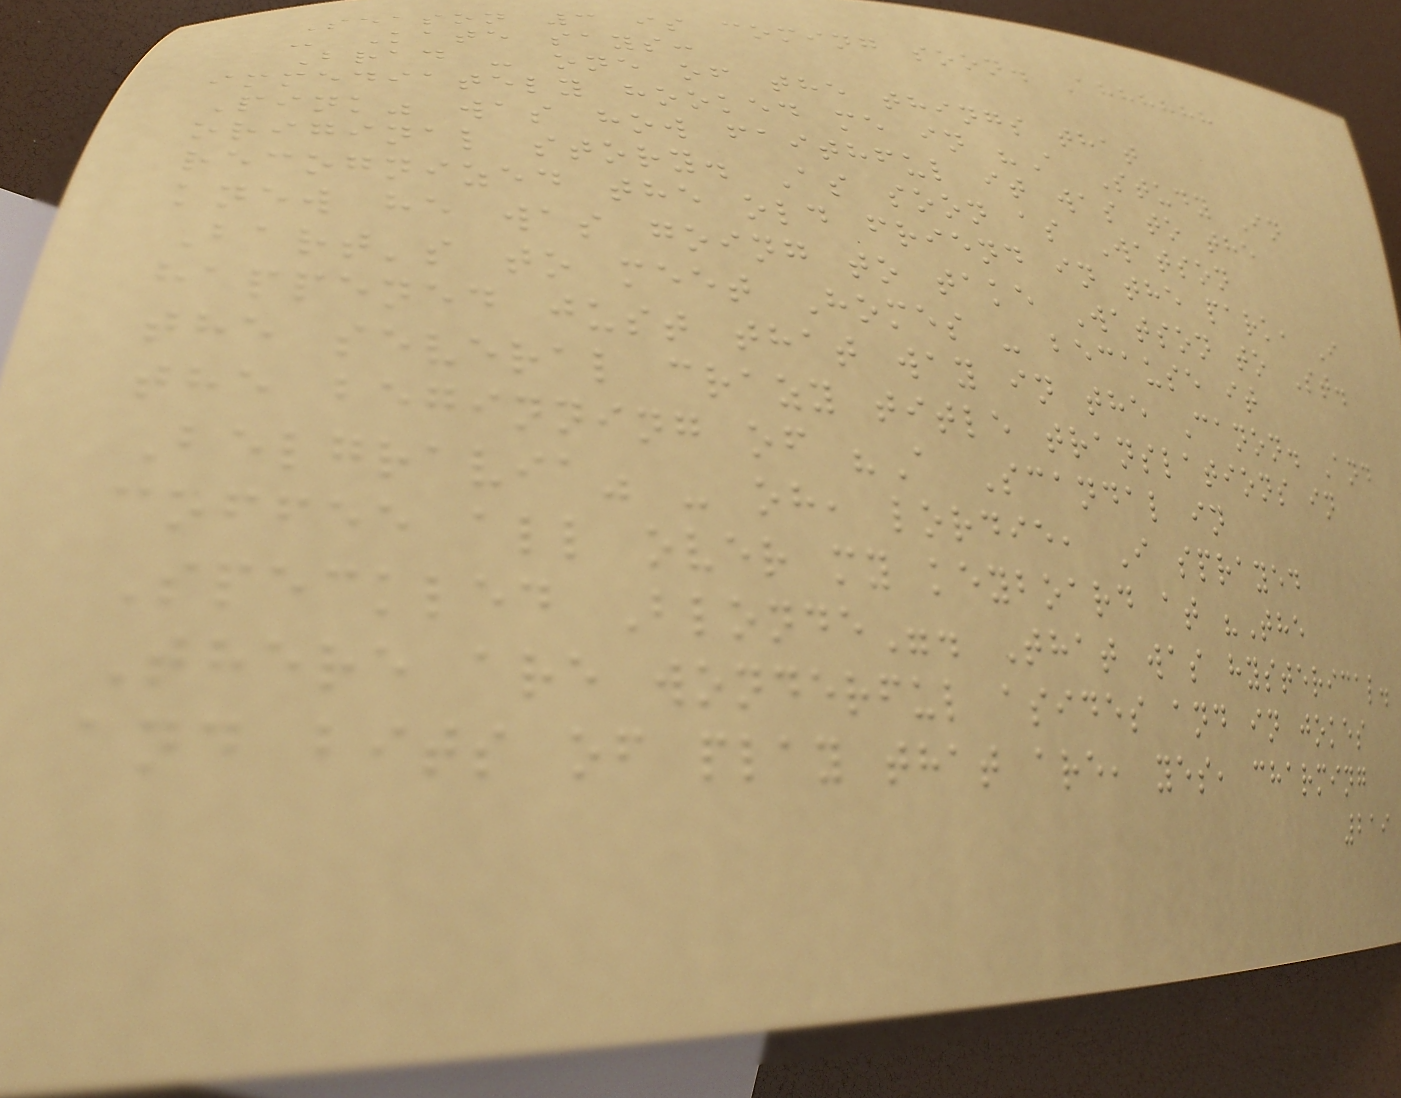Season 3 is coming soon. Ahhhhhh
- Kate says:
Brad - one of the things that
immediately hooked me in "A Study In
Pink" was how faithful it was to the
original story. As soon as Watson
recognized the old friend in the park, I
knew he was going to take Watson to St.
Bart's to meet Homes - because it
happened just that way in the Canon. And
the several crazy title translations in
the beginning of "A Scandal in
Belgravia" - oh, lordie, I sprayed
coffee all over my keyboard at "The
Speckled Blonde". That was hysterical.
There are wonderful asides and in jokes
and bits of play that are, yes, charming
219
